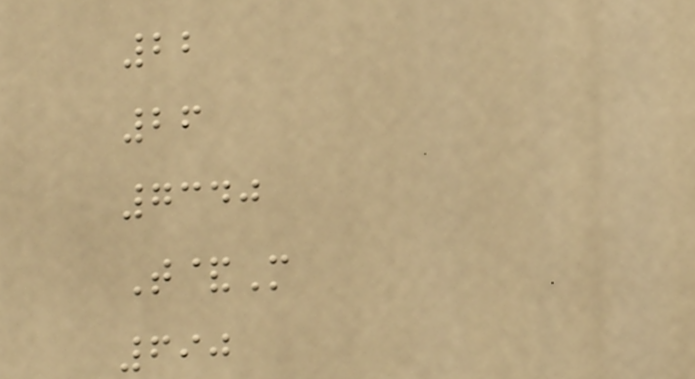22
26
7340
T&M
690
